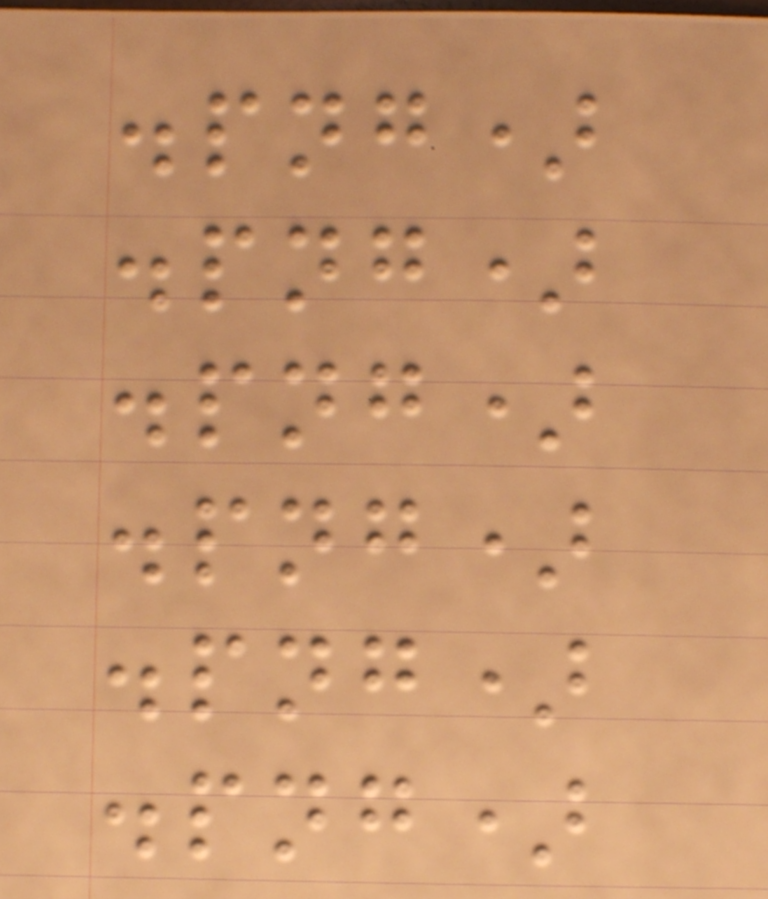.png)
.png)
.png)
.png)
.png)
.png)
